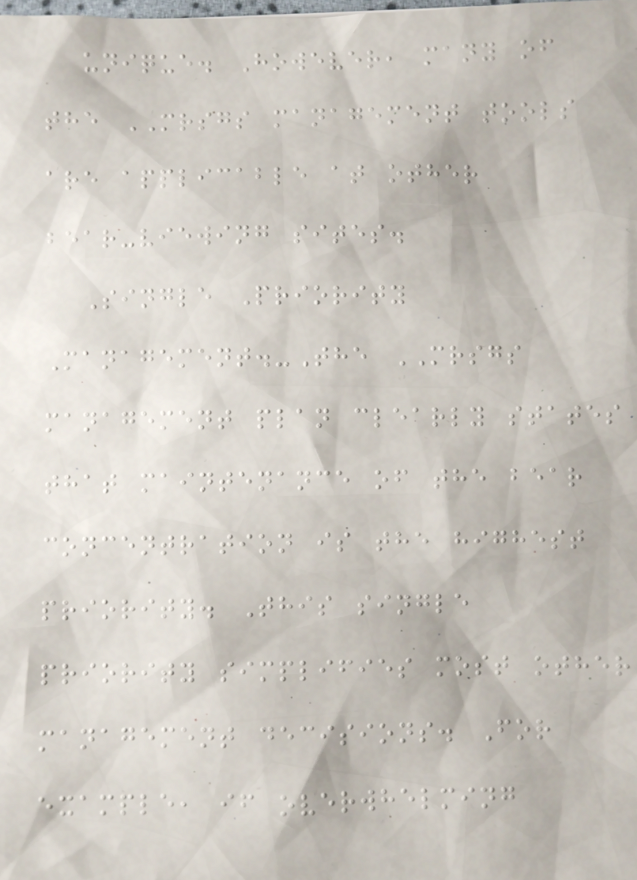unique. However, many of
the MRSGS management tools
are applicable at other
bear-viewing sites.
Single Priority
Management.-The MRSGS
management plan clearly states
that maintenance of the bear
concentration is the highest
priority. This single
priority simplifies most other
management decisions. For
example, if overwhelming
